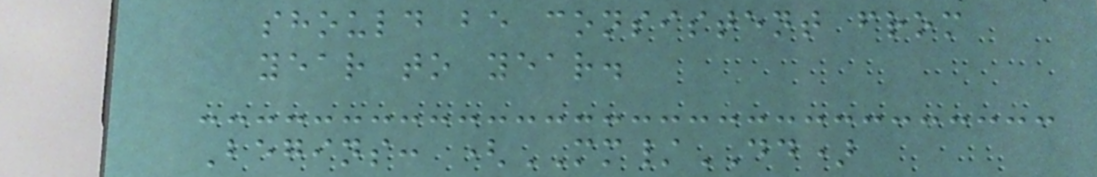should be consistent from
year to year.
Begins: (MM/DD)
